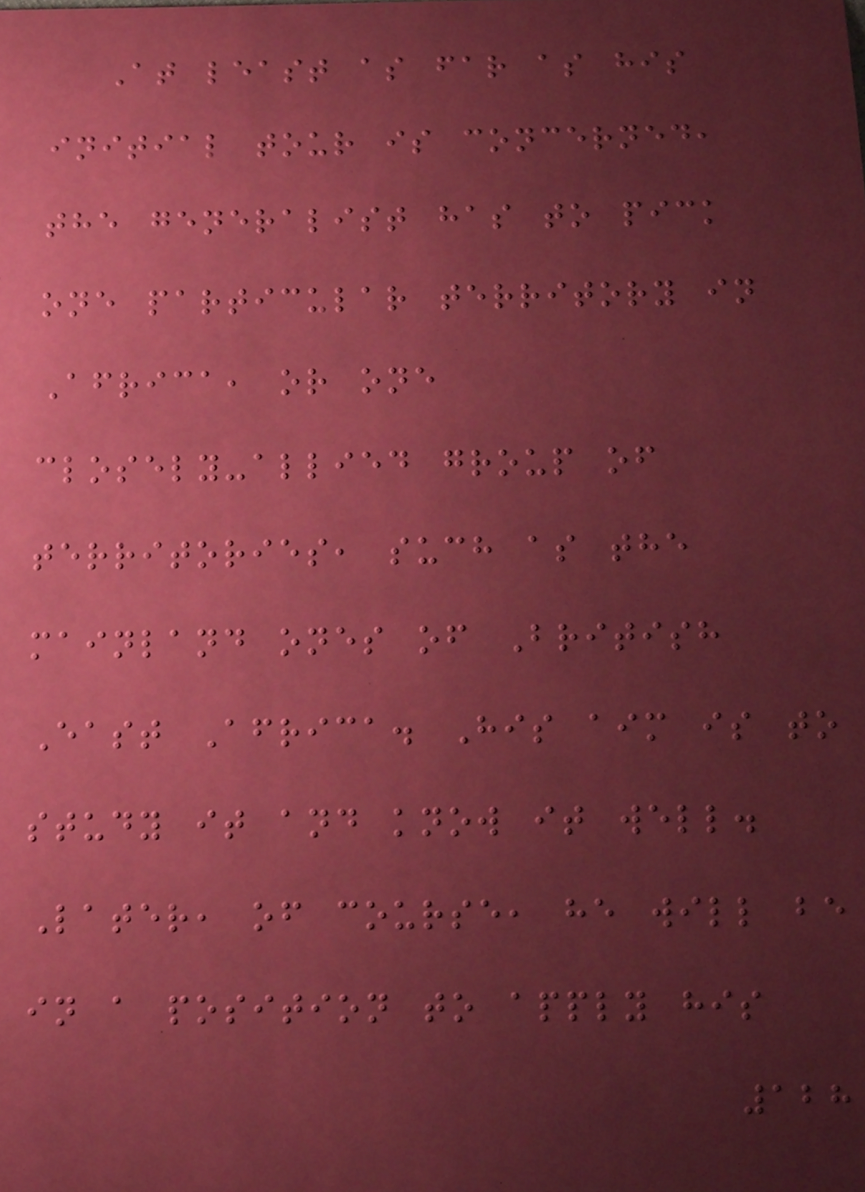At least as far as his
initial tour is concerned,
the generalist has to pick
one particular territory in
Africa, or one
closely-allied group of
territories, such as the
mainland ones of British
East Africa. His aim is to
study it and know it well.
Later, of course, he will be
in a position to apply his
128
